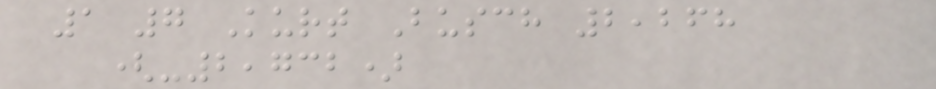1 7 Kurt Busch 2,268
(-2,732)
